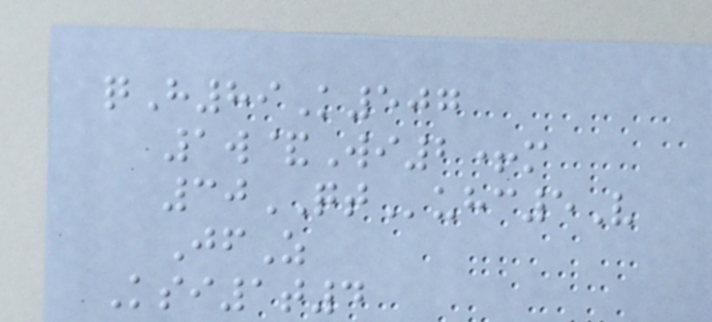qH89K507
1w&Wi2+m
30QTuhc5V
JfZ
Ksi1t4
